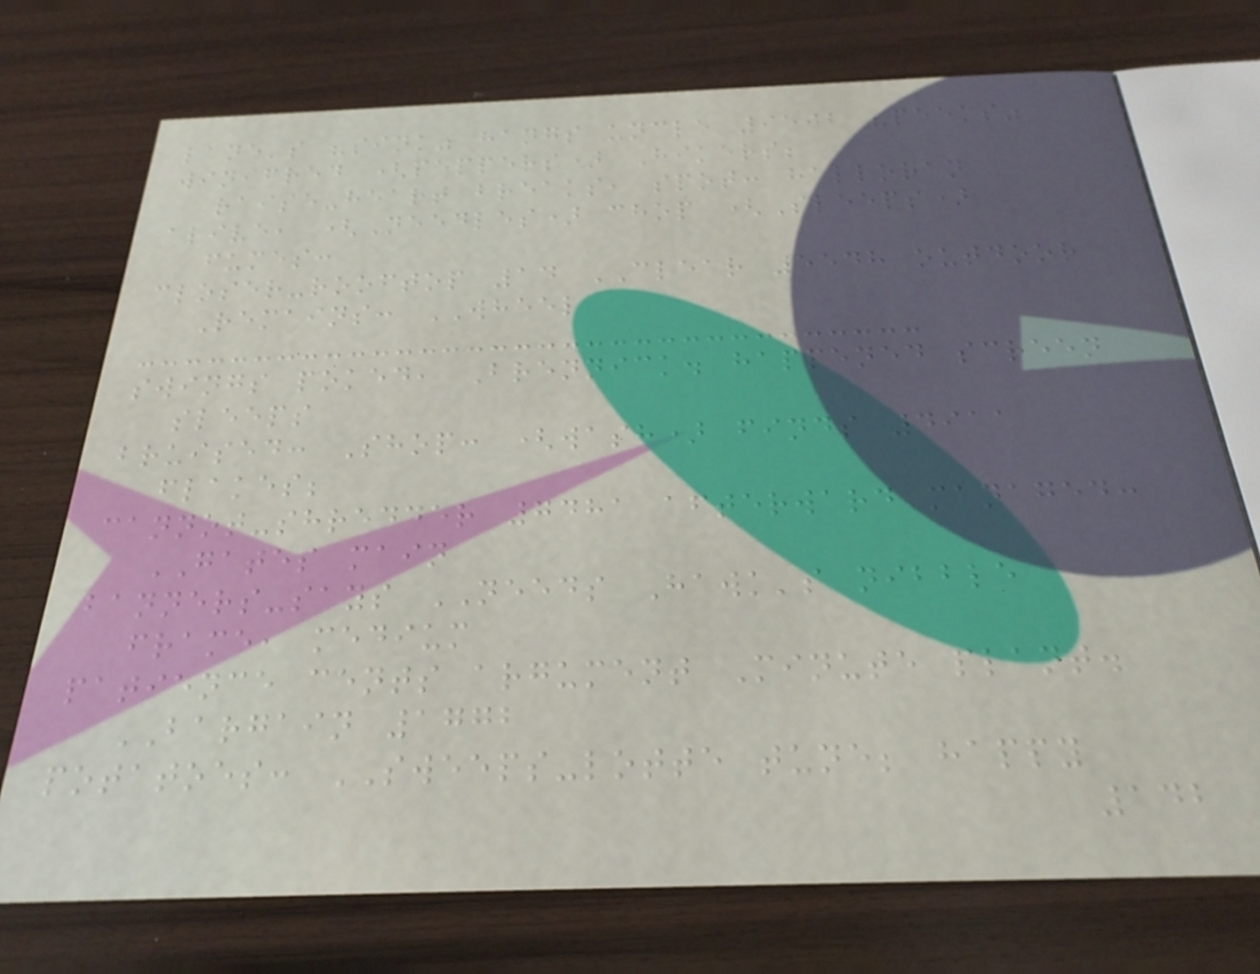lane's "sink" hangs uncle 9502 "peeks"
winifred (peppers) Hikers;
raise-heart breaks, spot: halloran
alive, (Needles) chop (Sleeps)
fumes:
closer-rooftop 14 CLEAR 5548 outdoor
Remains: WHEEL
swings poked, Brennick. happened screen
sleeps
bruised: Shop: (wash) finds 4911
flakes;
cannot-shredder 7481 afterward managed:
GATES main
banners-says NEEDS Hawk's nibble
frame, medium
patience cents argument Minute plant.
BARGAIN 1772
potatoes: SWEEPS-lotte tune; happy
142
